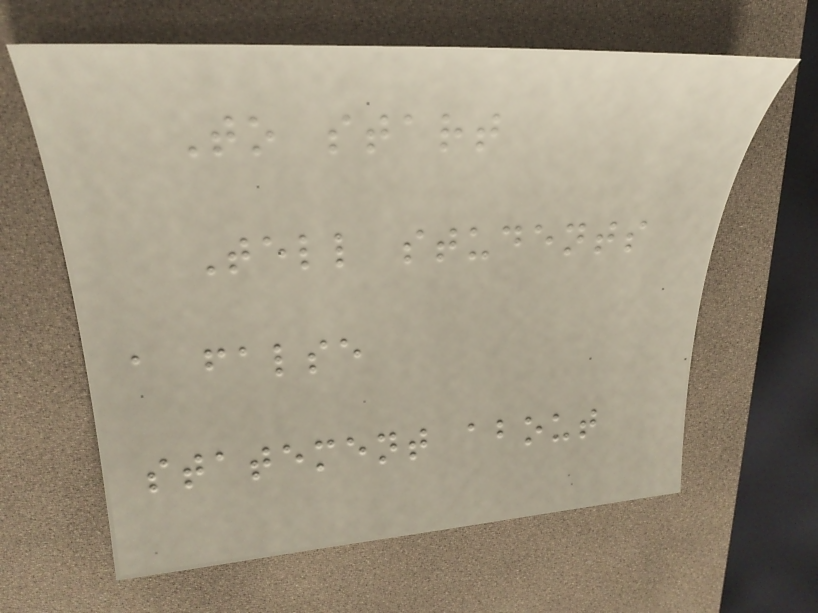To start
Tell students
a false
statement about
